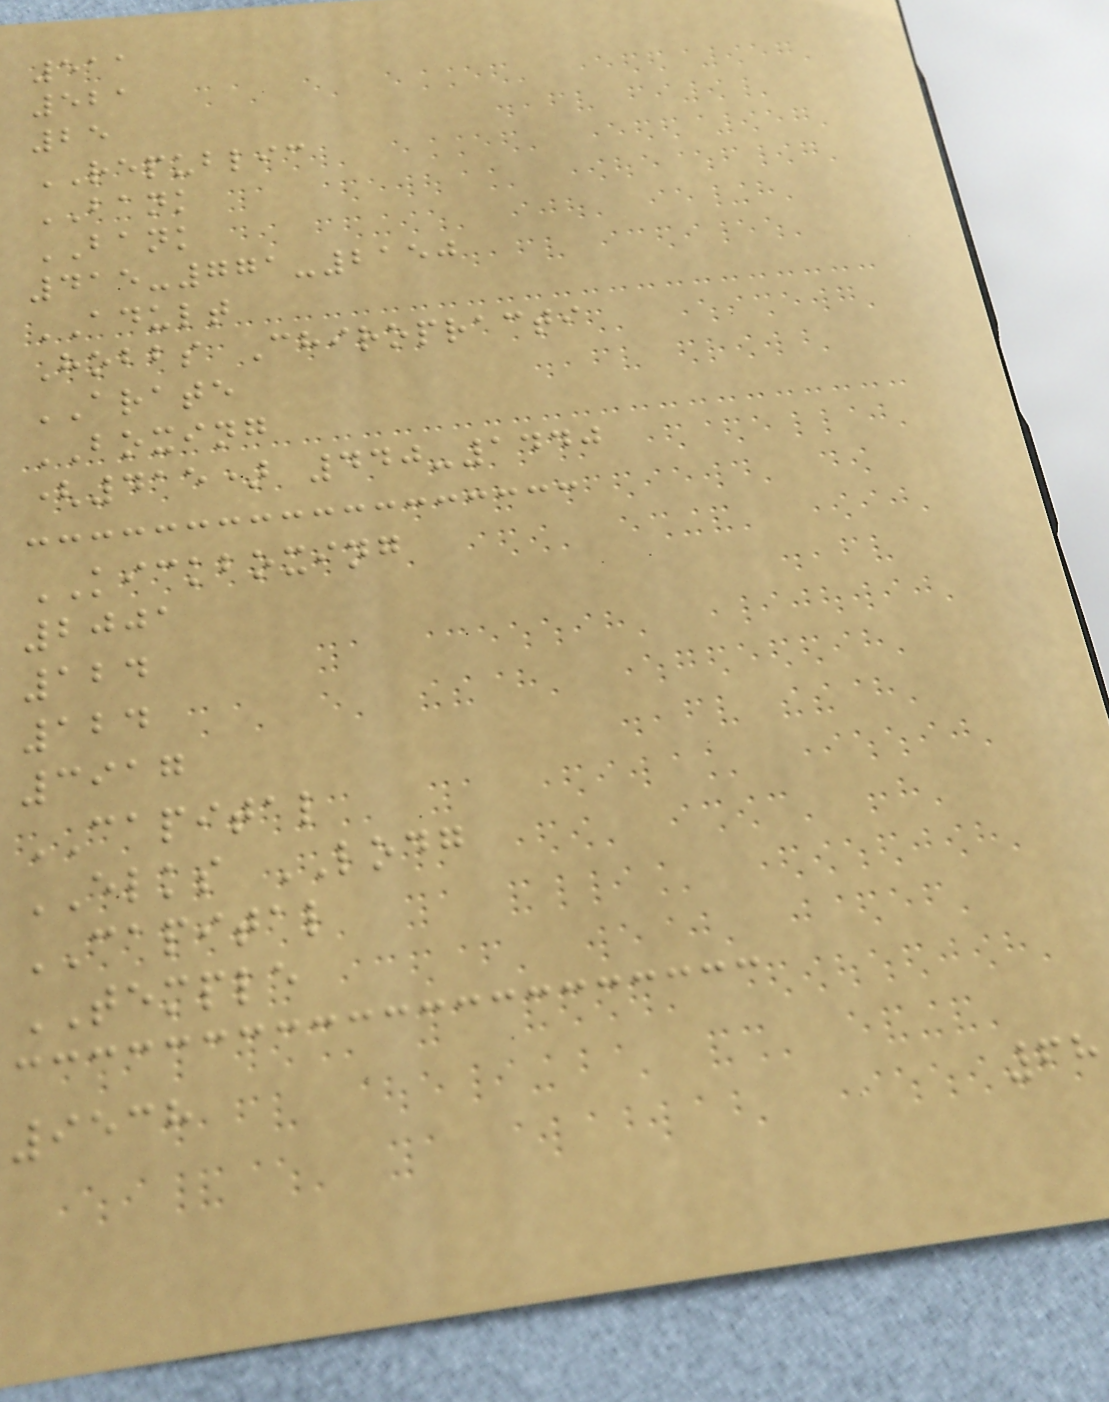511
521
25
REPUBLIC
BANK
BANK
415-771-2150
ADULT
Hobbs Chiropracti
ARATE
BOXING
(415) 440-1440
KICKBOXING
2001
124
124
3917
CAPITAL
ELKS LODG
CAPITAL
TEMPLE
9538
68
